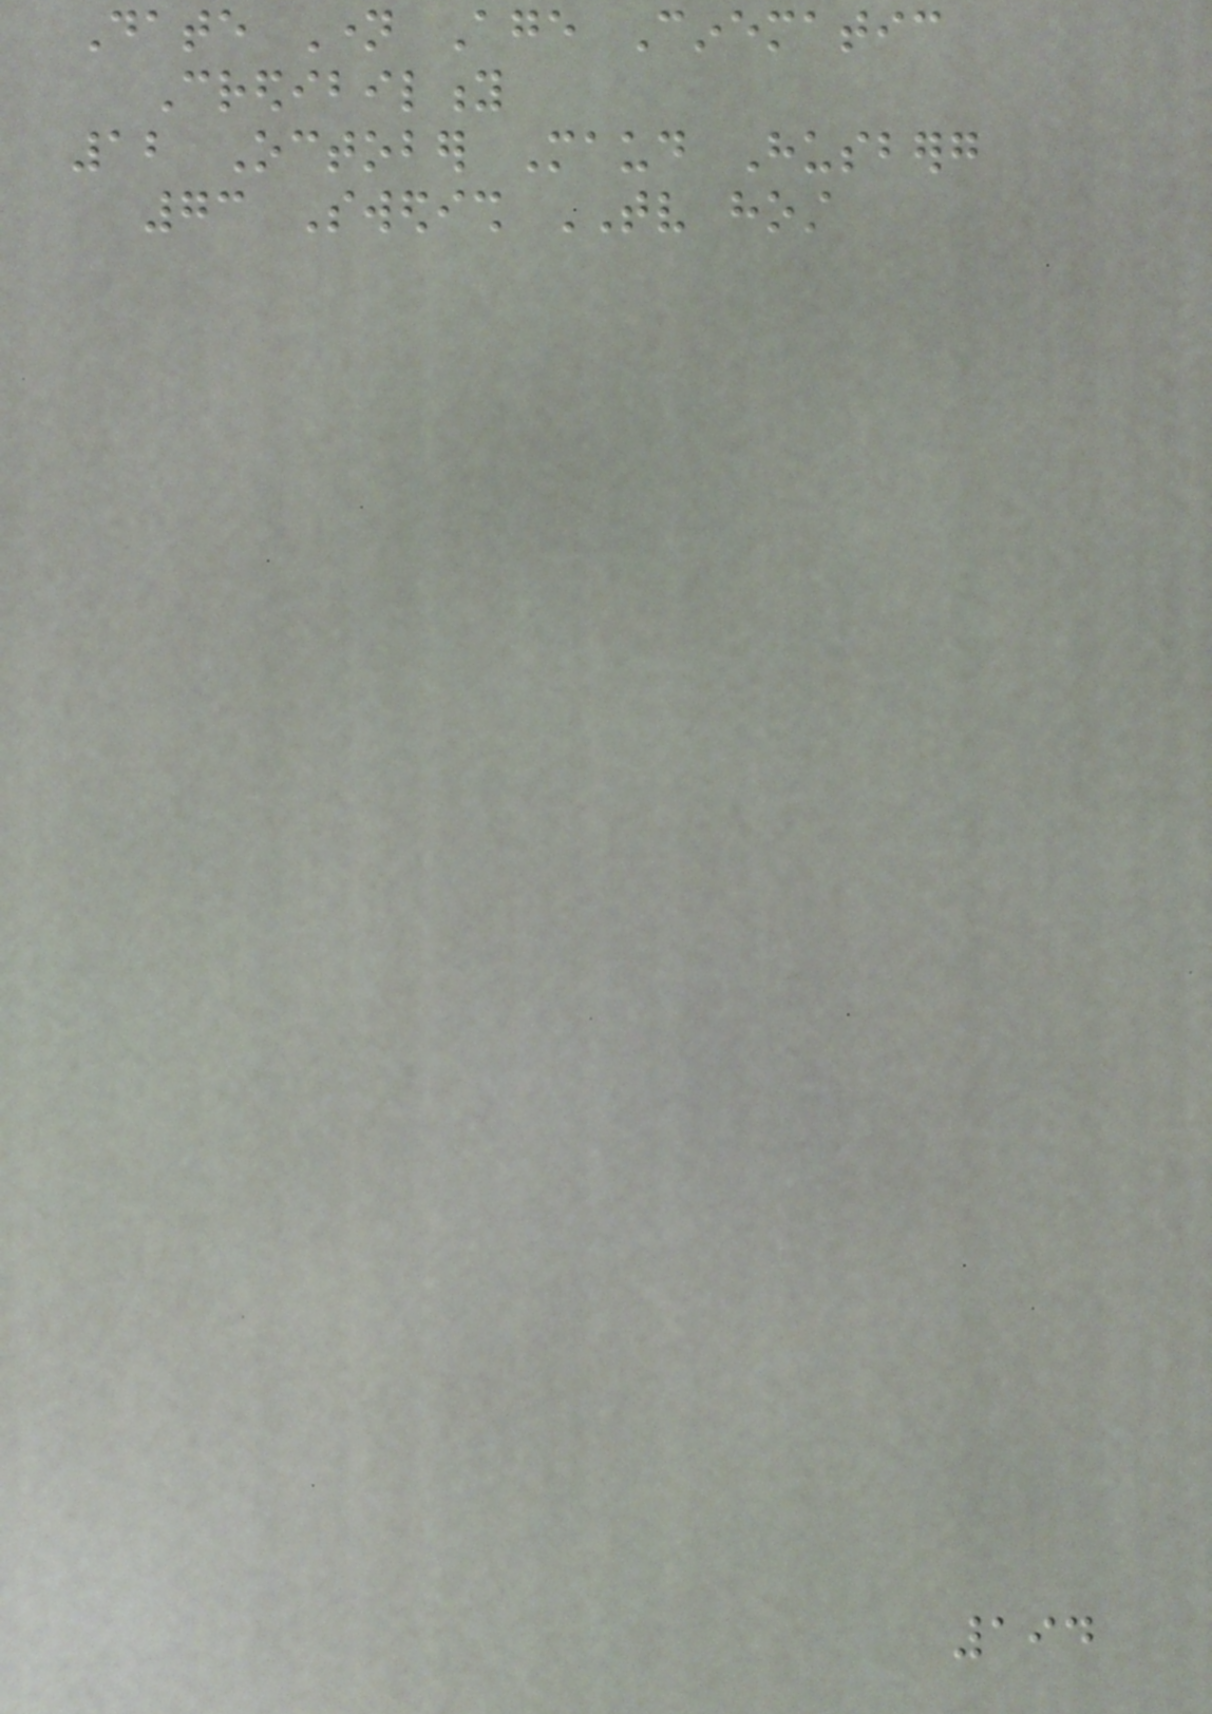Date Name Age Cinematic
Credibility
12 October Maud Husberg
73 Swedish TV host
194
